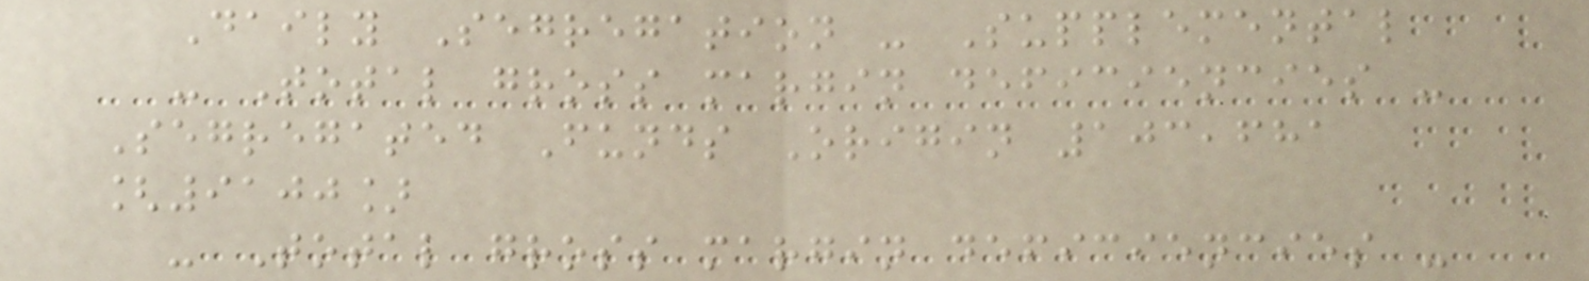Daily Segregation - Supplemental
- Total gross margin deficiencies -
Segregated Funds Origin 103,681
[9100]
- Total gross margin deficiencies -
